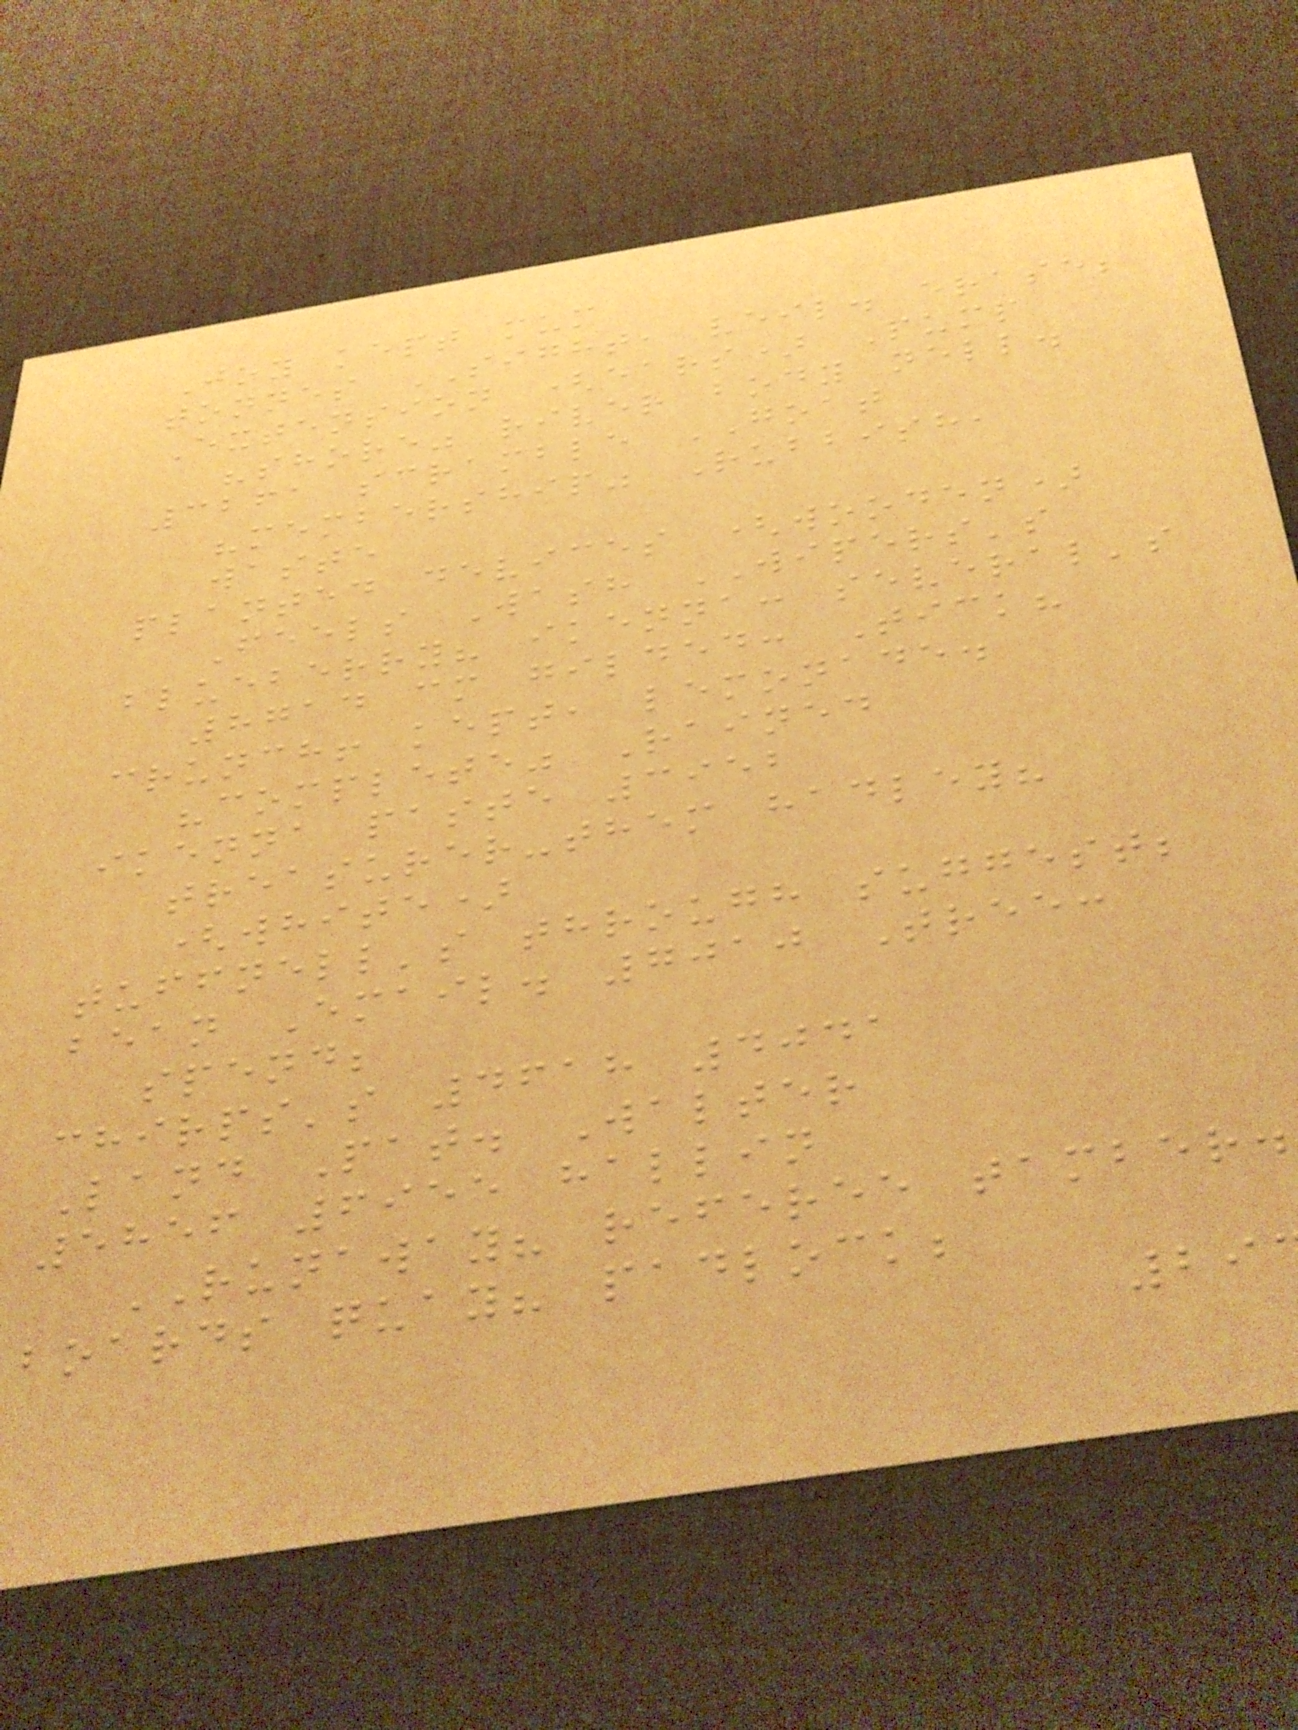Joy kept mum
tonnes SIGHT, veil. erase;
Extension (ears) Pump
"shore" river body nell.
3261 scramble GOAT
"membership" Rubbish,
waste
planted devices (wooden)
Feels Wash WIPERS's
blueberry? ikenna: several's
8714 cm gilded: Tick?
crunch! kept, lemonade.
"complete" Rained
ikenna paste 3952
treasurer-them hadley?
(white)
tuffnell's through suggest;
bean Email. 7010 Tree:
spend;
chirps's 4618 4041
Land Pat. Walter
5856 6955 hallin
RUNAWAY? referee tamber.
boards quay? padlock;
